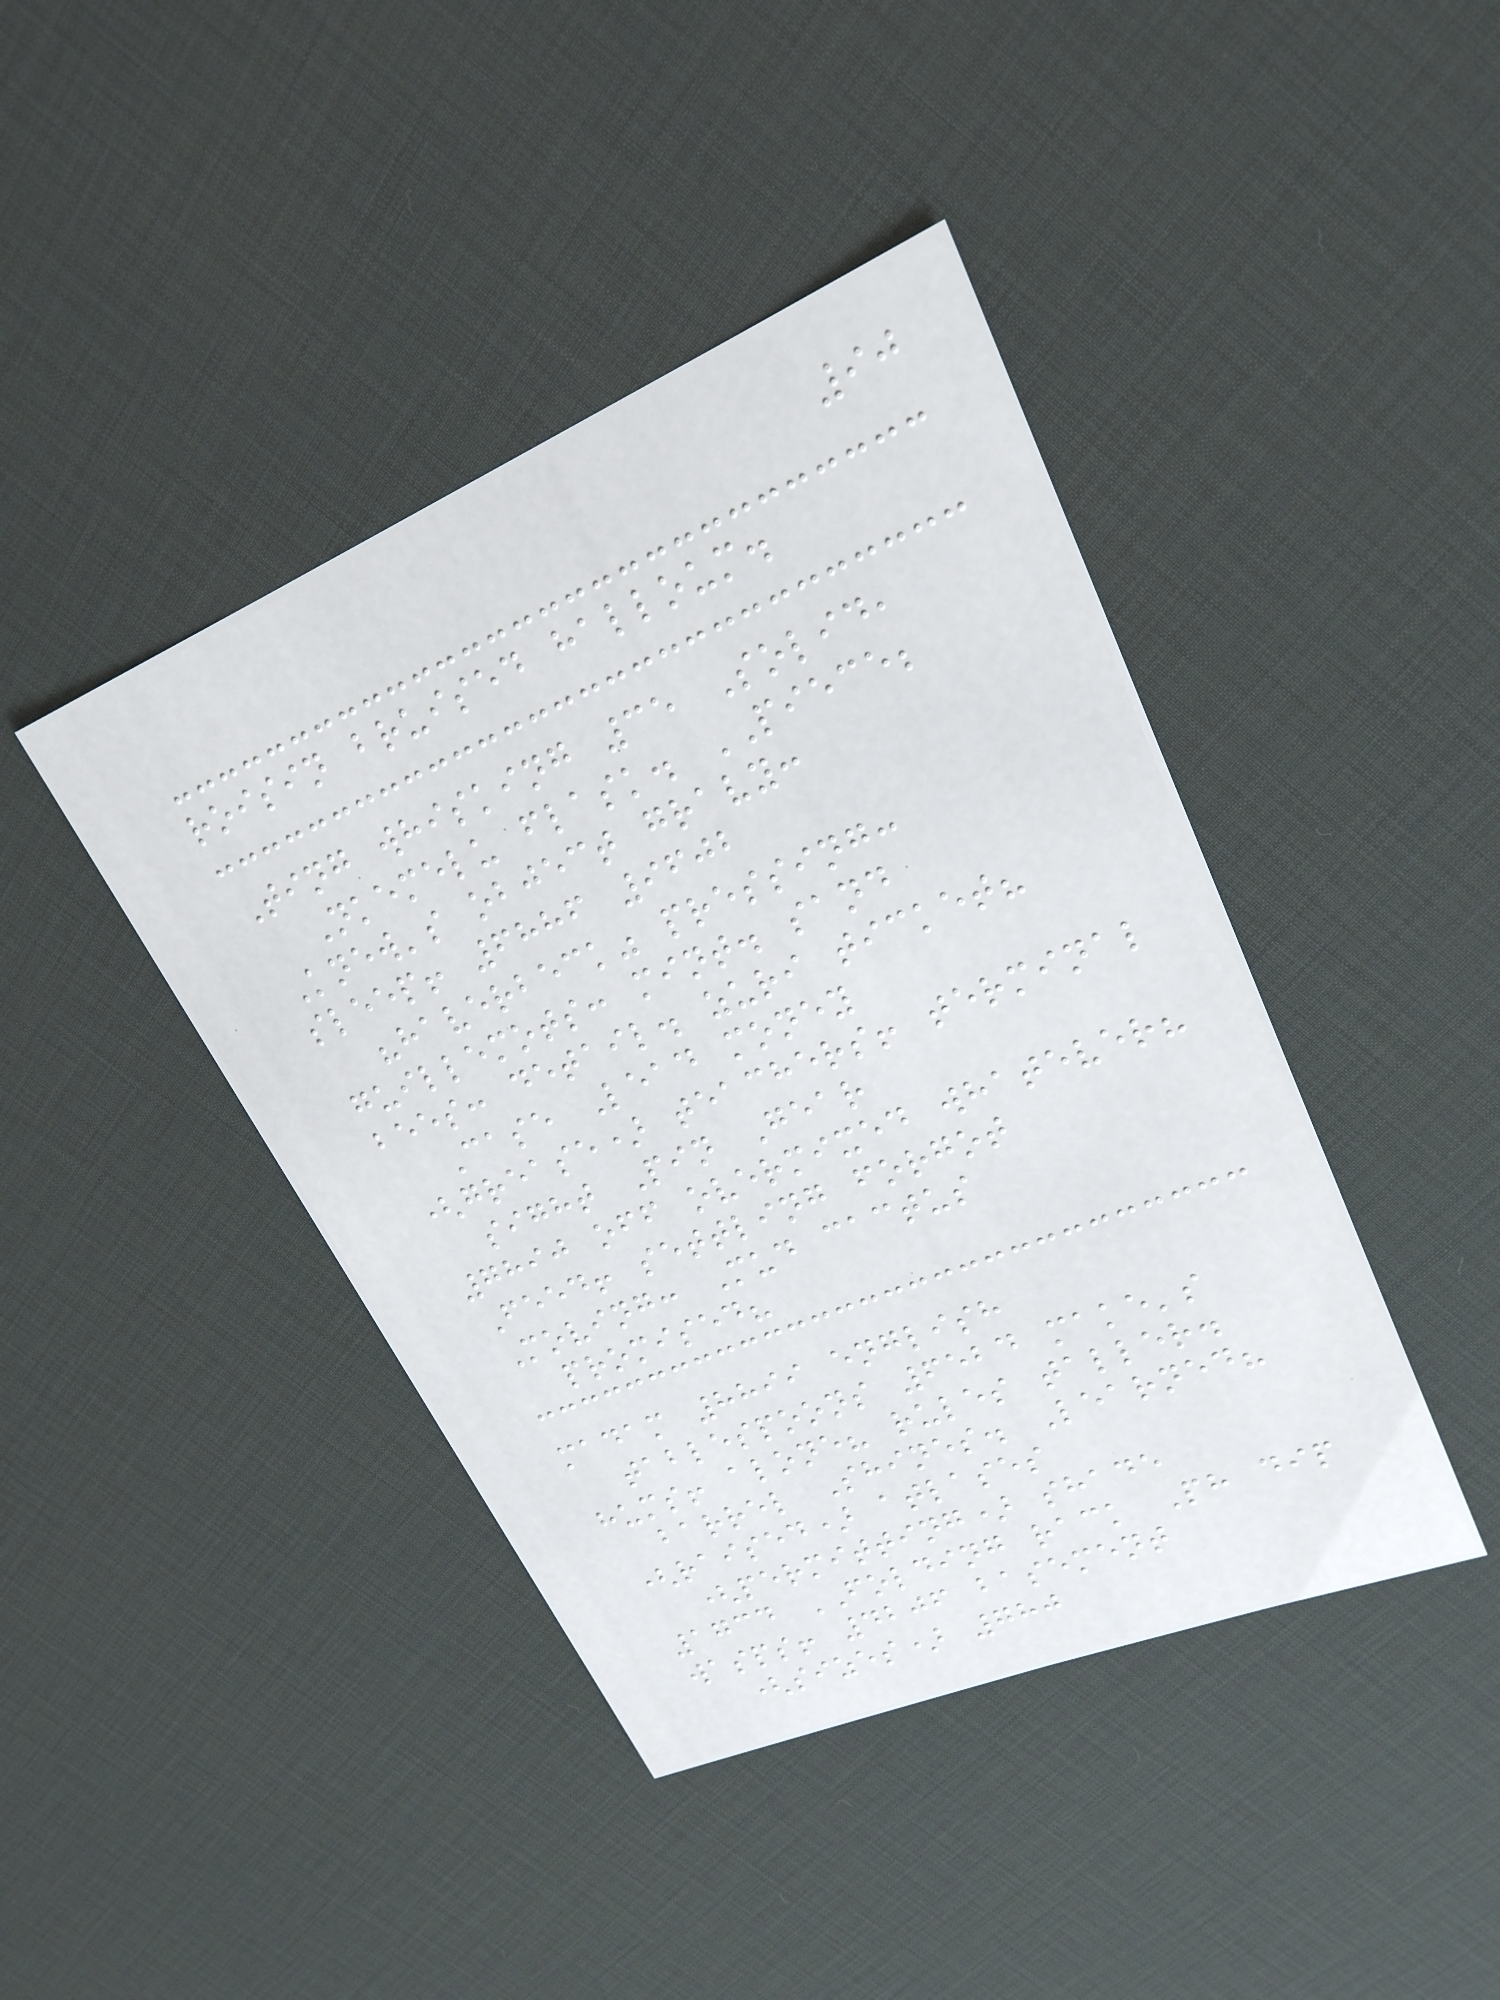90
roisin bruised halloum.
Ting whisking 35 Solid,
Nkemelu flask. PIECE;
Knew's object gravy:
sleep! 6886 9602
"haverbeck" pressing:
guillemots: mint. sand
bees: detail. zuri ticket?
Case Lead money
(grease) teachers! terminal
sight Pin Gear
7890 off overmixed whatever?
Feed! settling forgot
Moving: Mud cactus
promised?
madam 8899 english
tablespoons 6524 make's
hums! alone? rules taller.
barrel Shines. Learned?
(raised) atlases
(permitting) shade
1734 FOLDING rack Ph dip
wasps! 4206 basement
(sizes) 780
